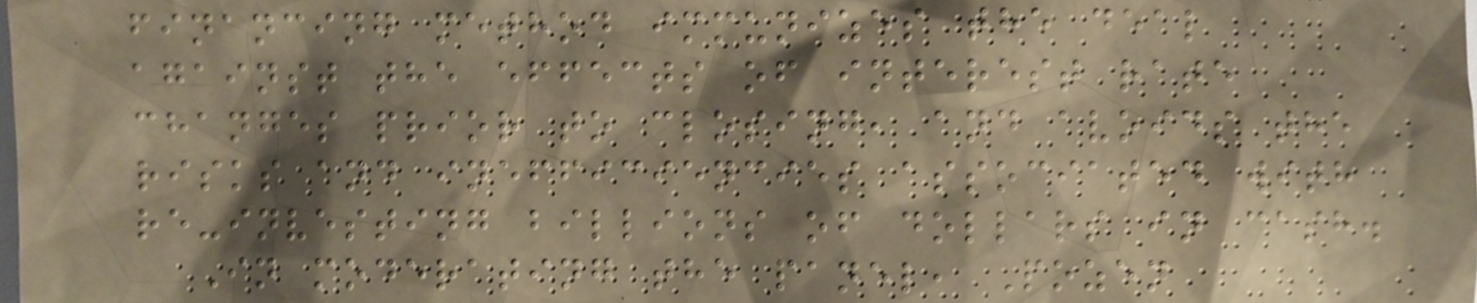financing method immunizes the deal
against the effects of interest rate
changes prior to closing, and avoids the
risks and inefficiencies associated with
re-investing billions of dollars in cash.
In moderating the panel, Pozen
